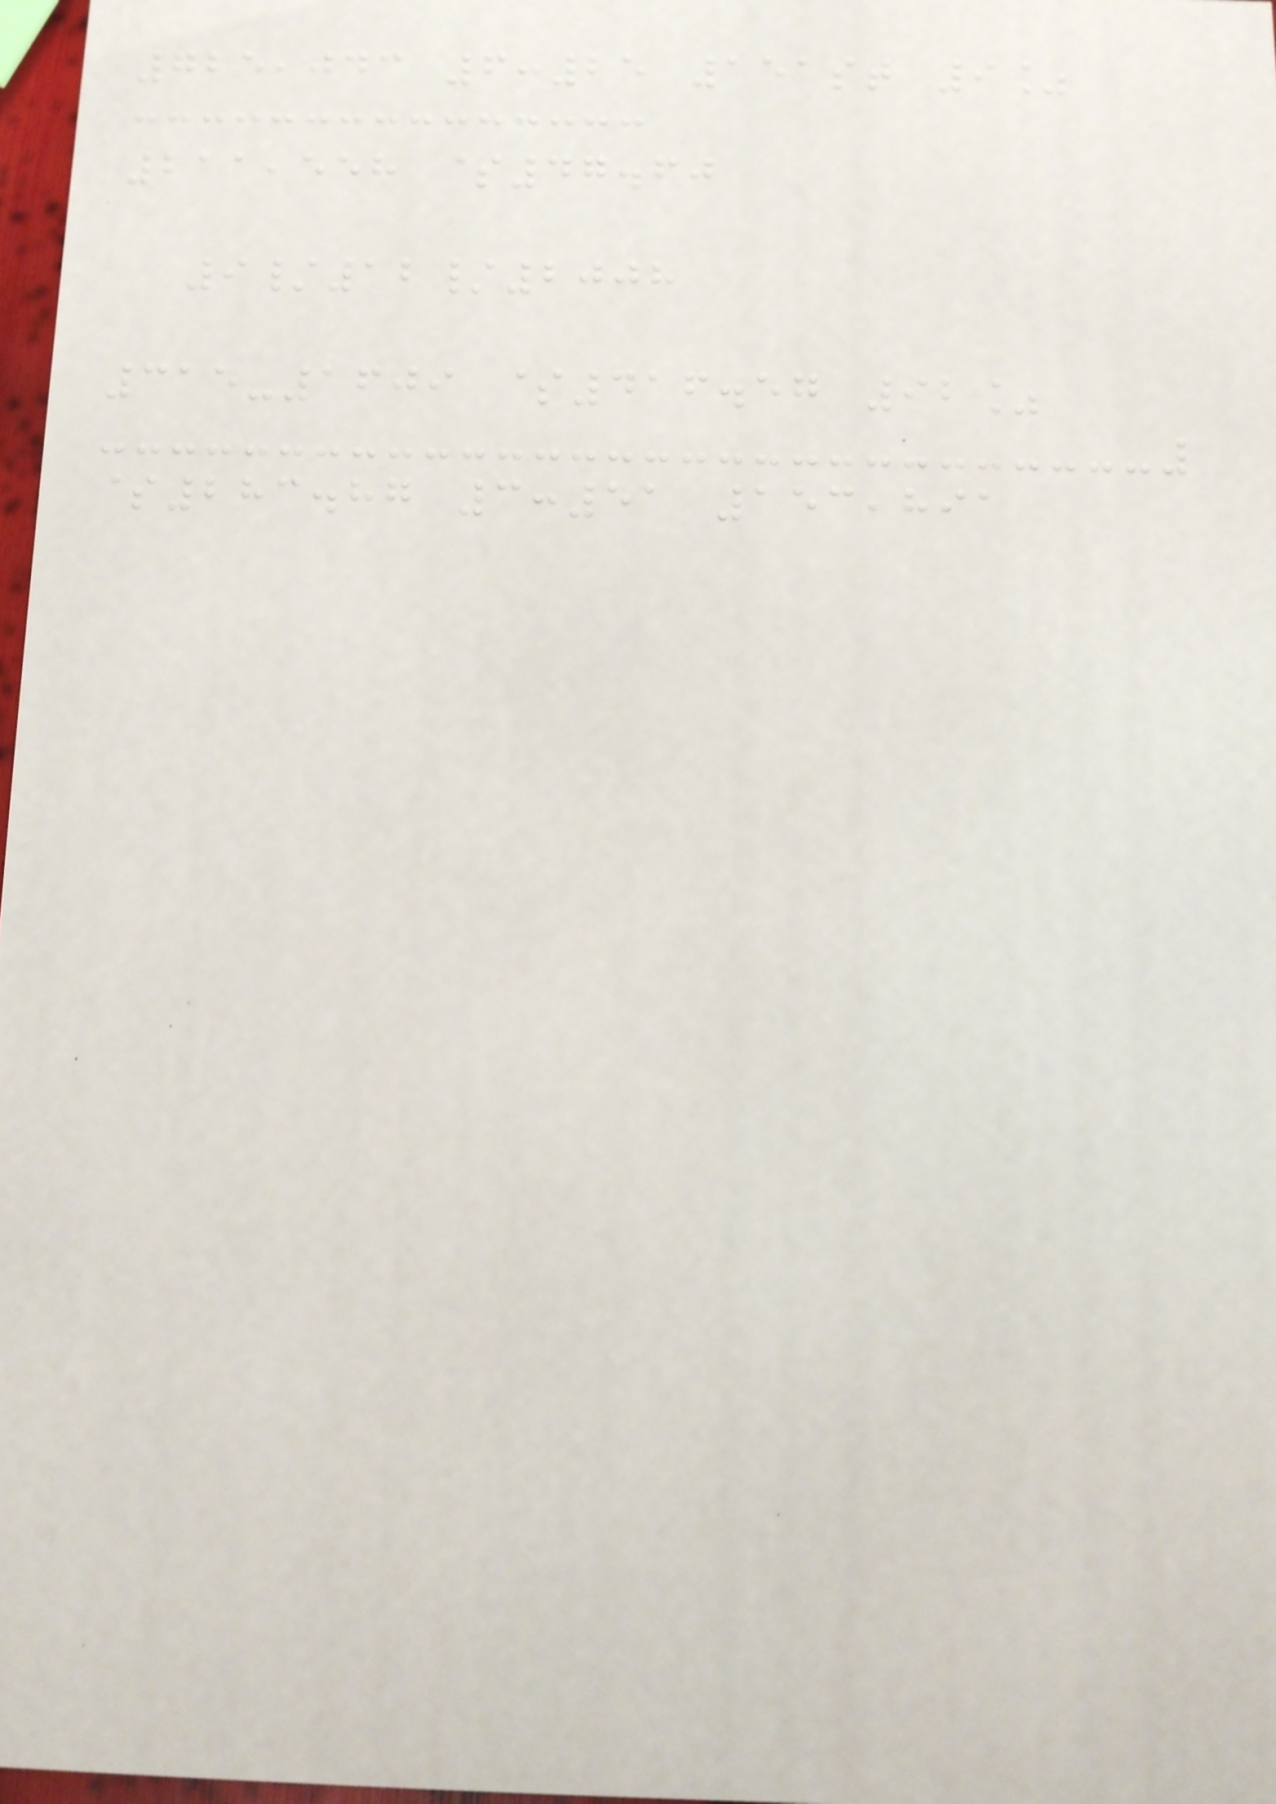725,043 6:25 151st 9%
211,558 $47.60
9/12/2008
315-1609 $416.57 92%
$283.87 3:51 153,891
